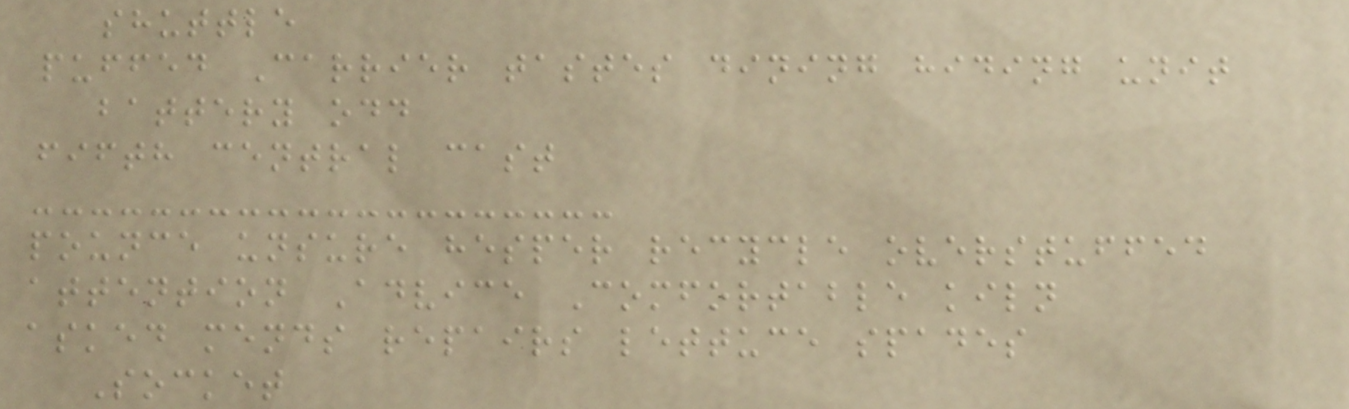shuttle
puffed Carrier tastes dining hiding unit
battery odd
fifth central cast
pounce unsure hesper recycle overstuffed
attention Advice Comfortable kiln
asked mends repairs lettuce spades
Socket
